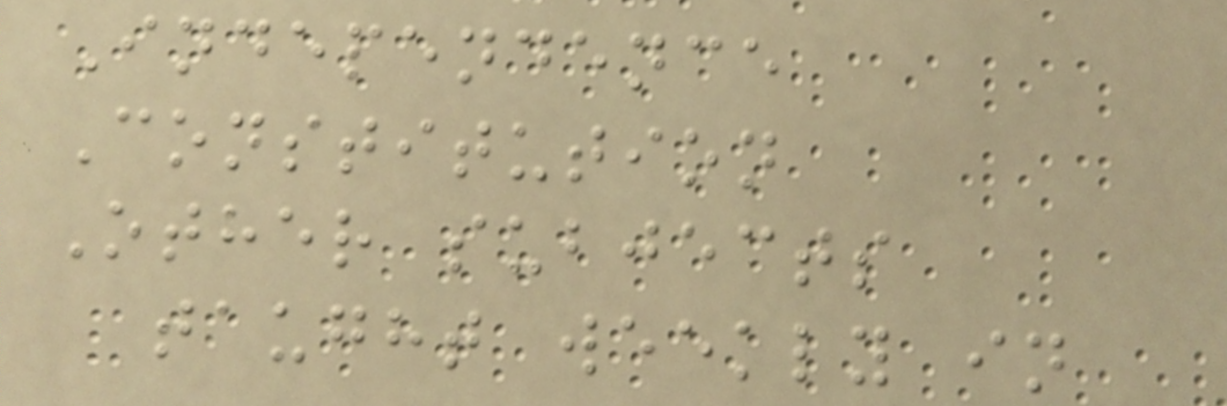Independence
Constitution
Other subjects
taught weekly in
